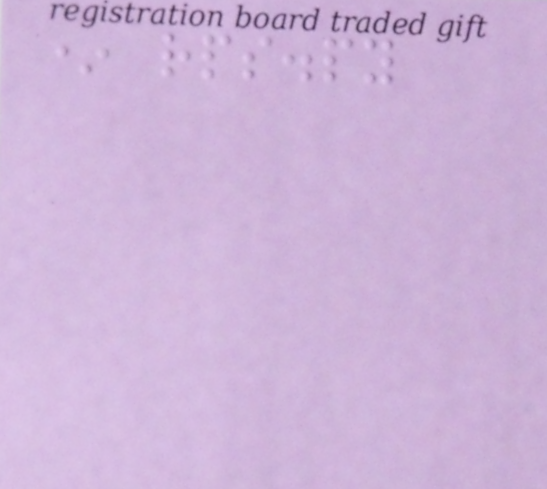* rps.py
